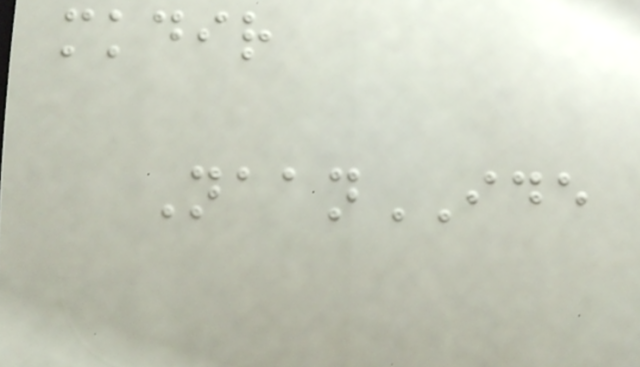mkdir
NaanIDE
